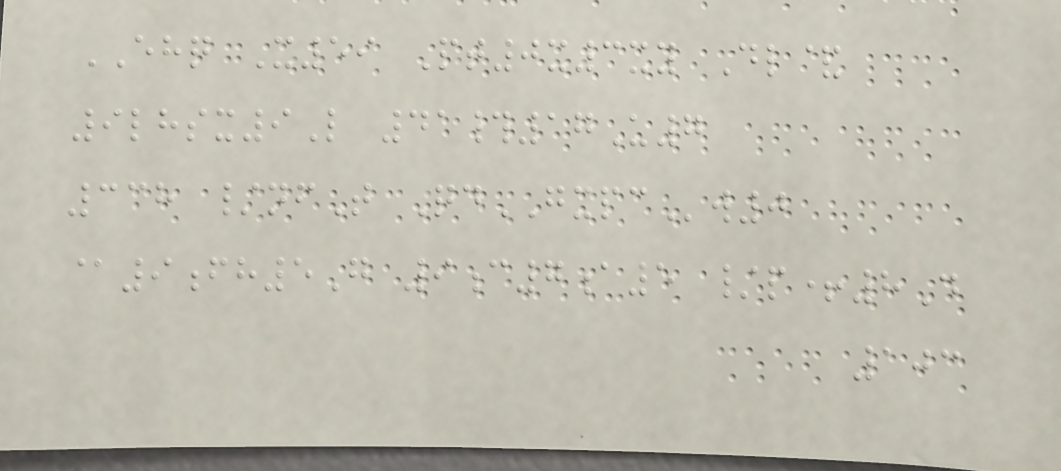EHQ X59 Pt0x3xy Dl&
9lhsx9L 41#17U7
338 /nfT QdGXPCw0
@9fh5G 9c7a5 /p+8D
103
